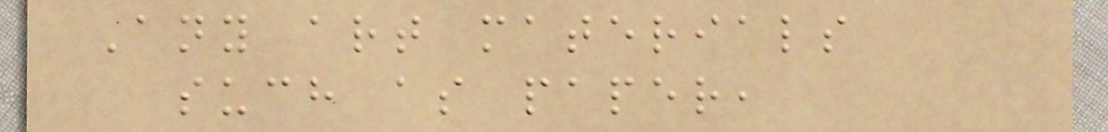Any art materials
such as paper,
